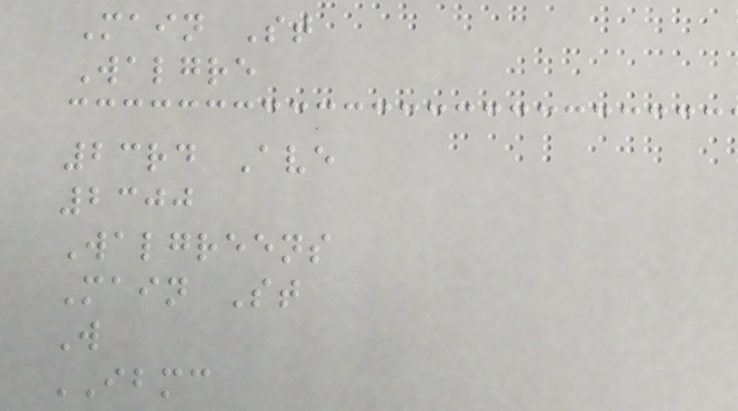Main St
Walgre
23rd Ave
2300
Walgreens
Main St
W
IBMC
